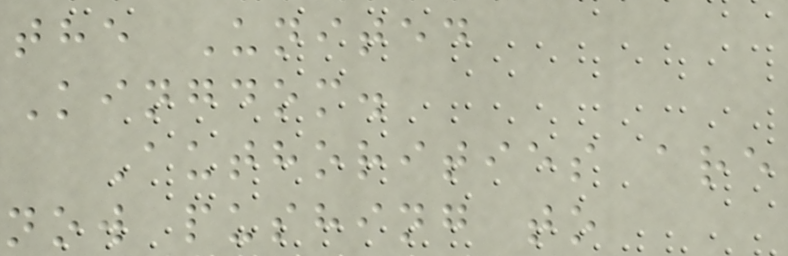the United
Kingdom.
Authorities are
now pushing to
